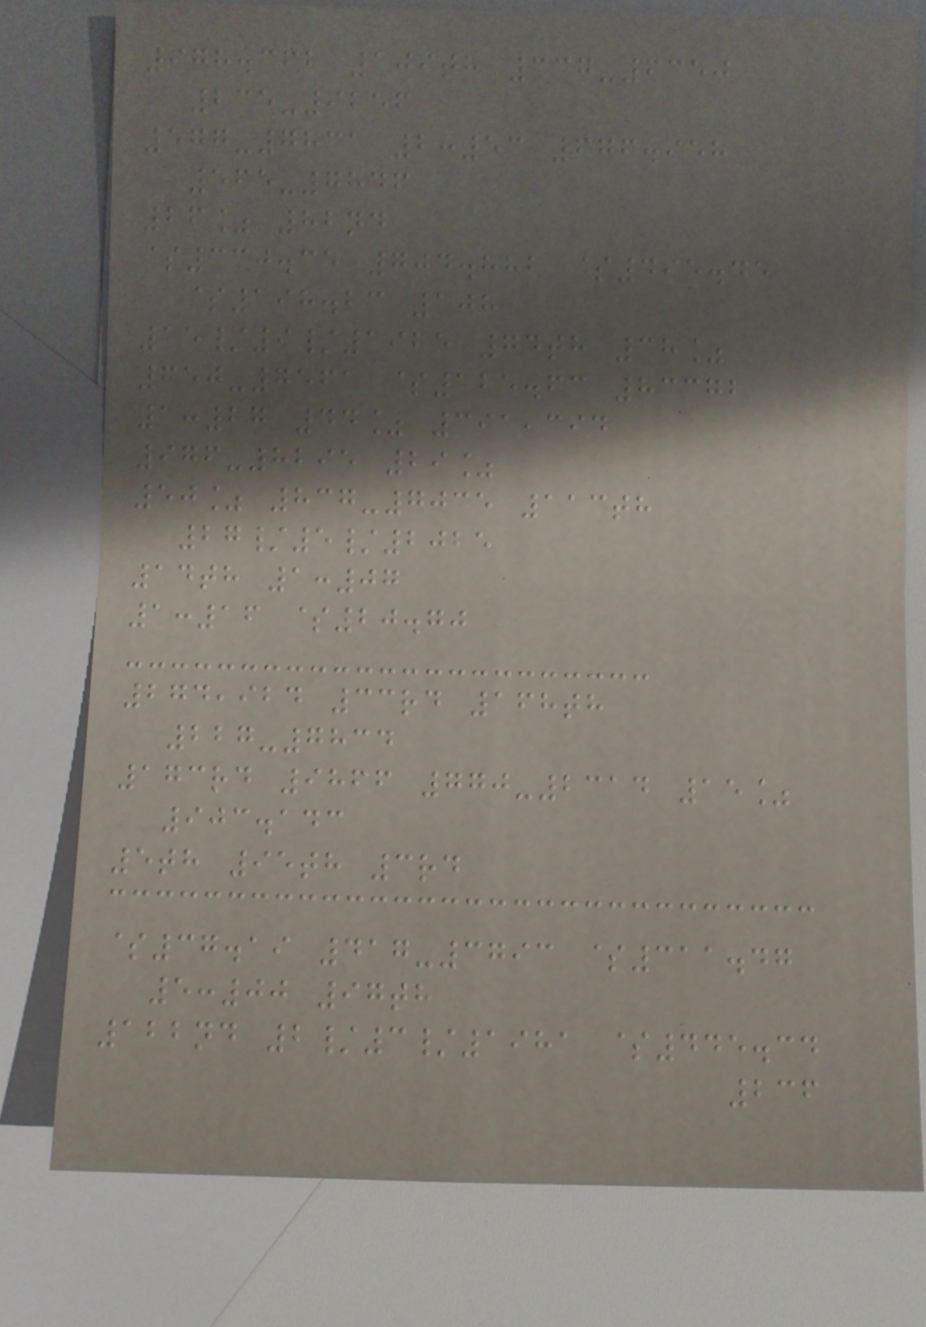978.362 109th 337-6350
235-9256
577-7831 2:53 676.958
565-7846
26% 82nd
$330.35 704.882 $495.45
$198.23 108
15/9/1925 74th 38%
650-7561 $125.63 83372
1:27 44% 391,394
976-8295 29%
50% 837-7035 113th
27/5/2025
14th 1:07
1:16 $20.70
274,924 33rd 168th
227-7834
173rd 9866 770-2314 15%
903.143
5th 95th 3rd
$37.19 417-3793 $311.47
5:00 97th
122nd 2/3/1981 $445.34
236
